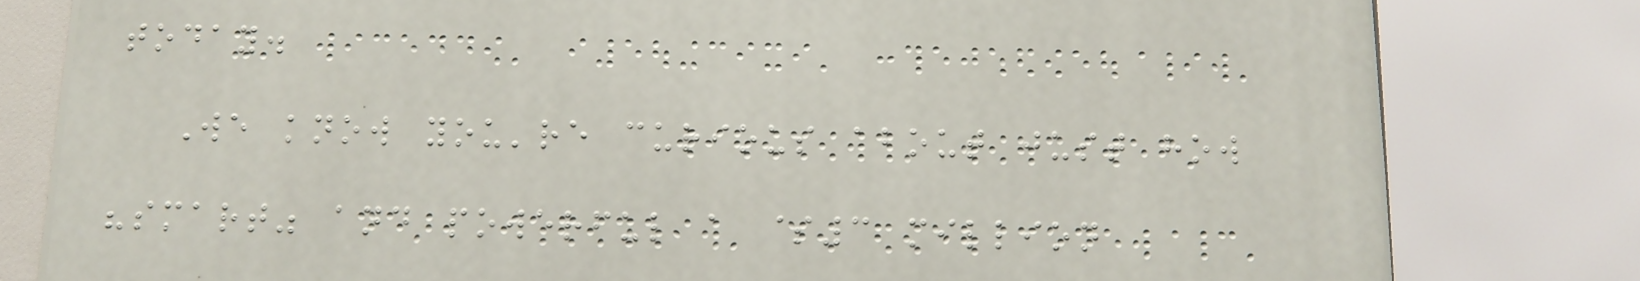today.
We know you're curious about just how
"smart" and powerful a $3 million
